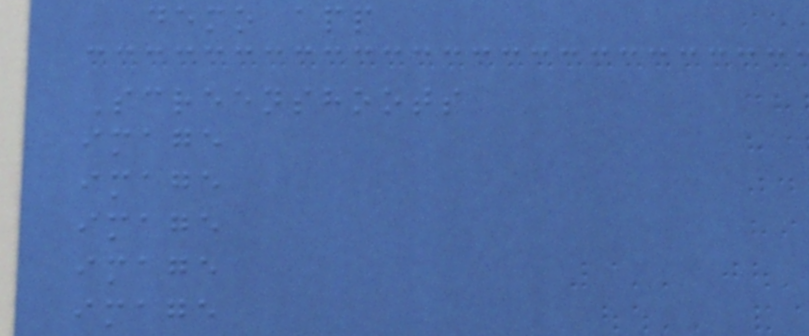demo app
Screenshoots
image
image
image
image
image
